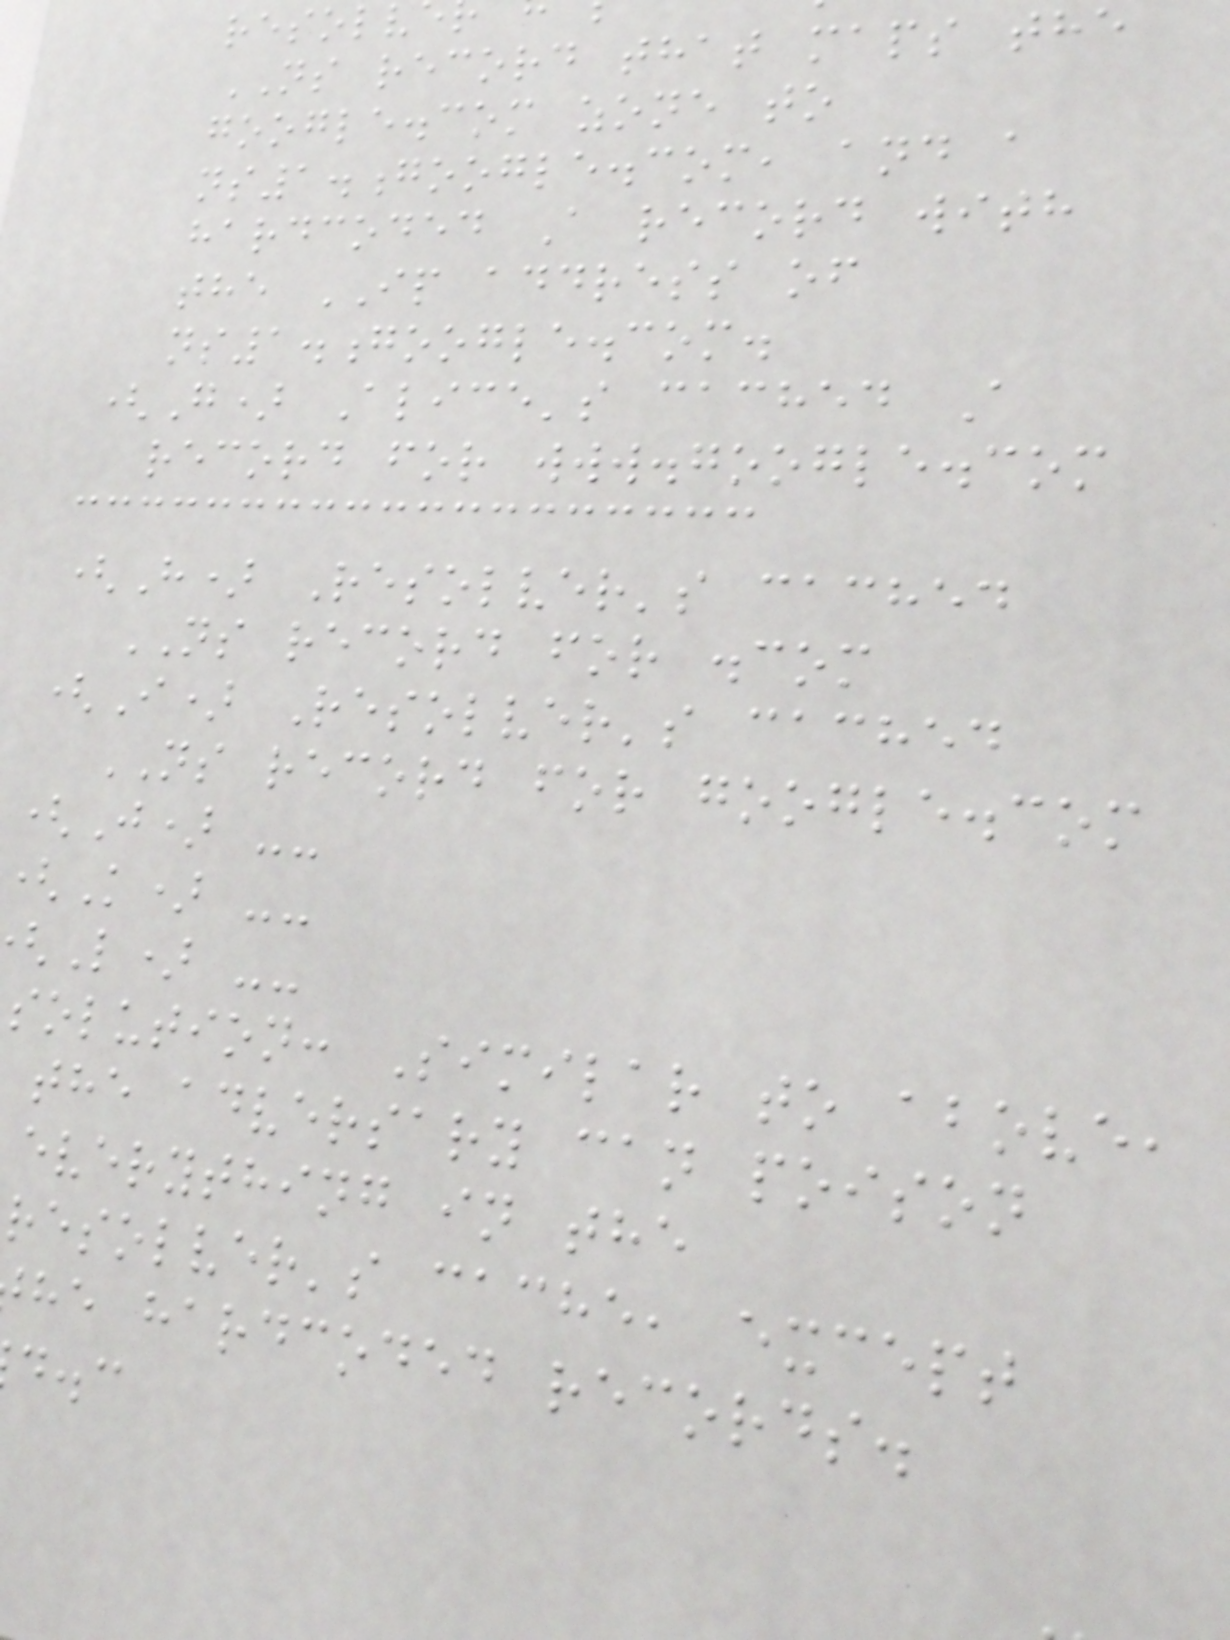resolv
NS record that maps the
google.com zone to
ns1.google.com, and a
hardcoded A record with
the IP address of
ns1.google.com.
(G) Alice's cached A
record for www.google.com
(H) Resolver's cached
NS record for .com
(I) Resolver's cached
NS record for google.com
(J) --
K) --
L) --
solution: Similar to above,
the adversary can poison
everything in the
resolver's cache, except
he hardcoded records.
